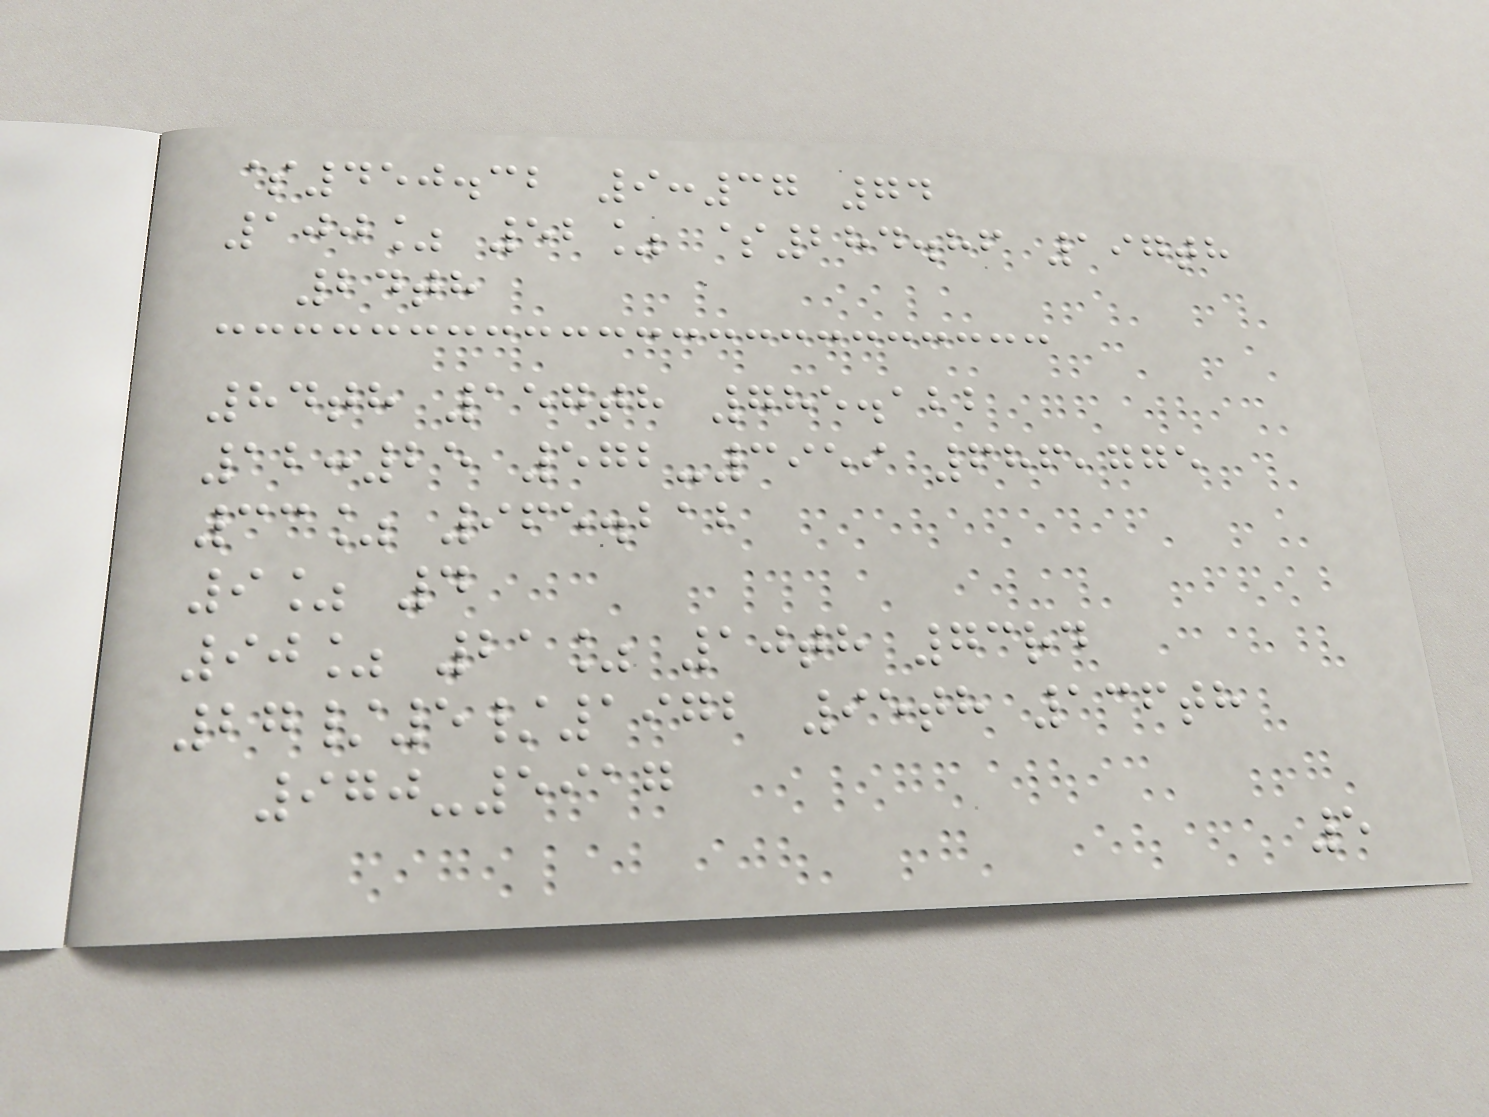$450.32 9:37 74
100% 52% $284.86 197th
24th
84th 157th 785.122
12:25 572-3959 686,775
33% 965.212
9% 4
90% 21% 10th 73rd
27/5/1972 95th 136th
970-5917
5
